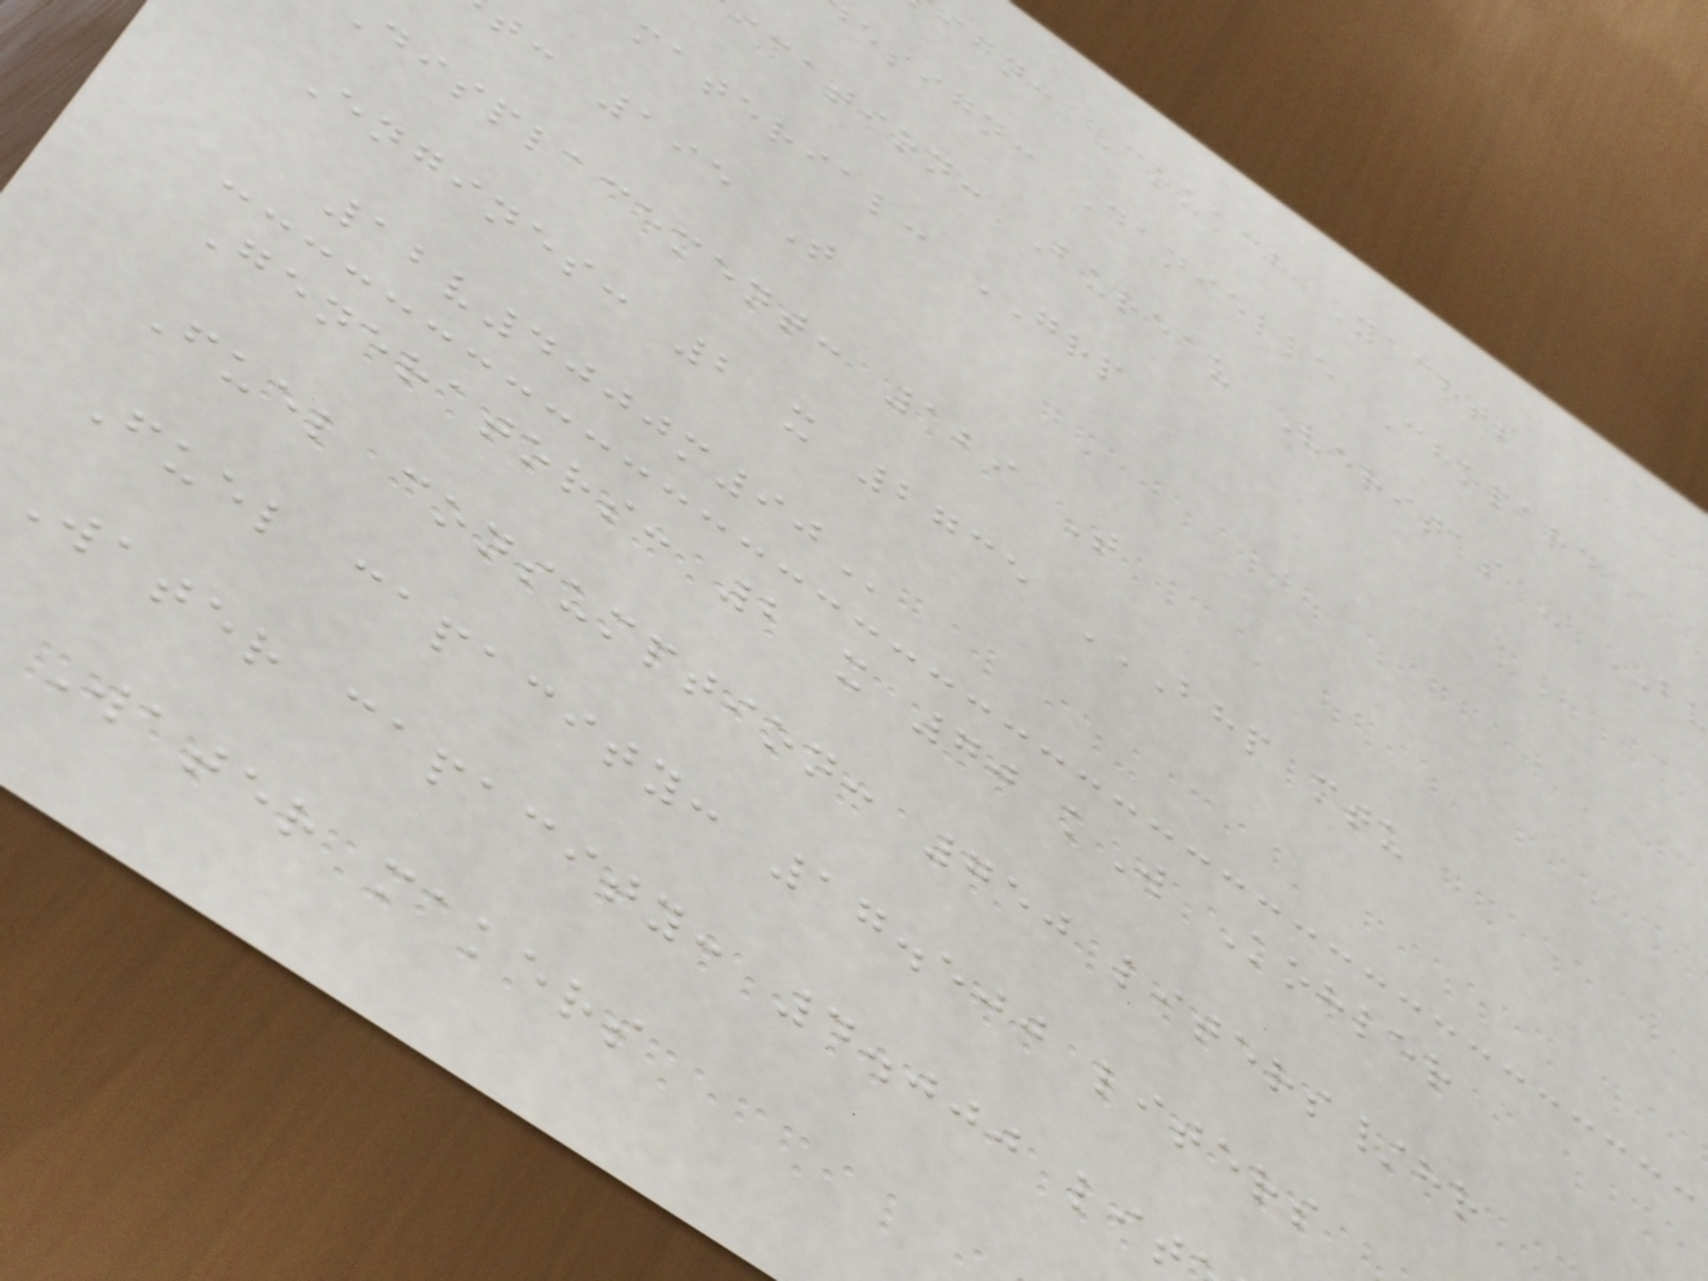ign: Couach Yachts
esign: Danielle Chopard
ication: Bureau Veritas - BV
material: GRP
t: 195 T
displacement: 129 T
Engines: 2 x 2735 BHP MTU
Generators: 2 x 70 kW Kohler
Fuel consumption: 750 liters/hr
Fuel capacity: 17.500 liters
Water capacity: 4.000 lit
Water makers
